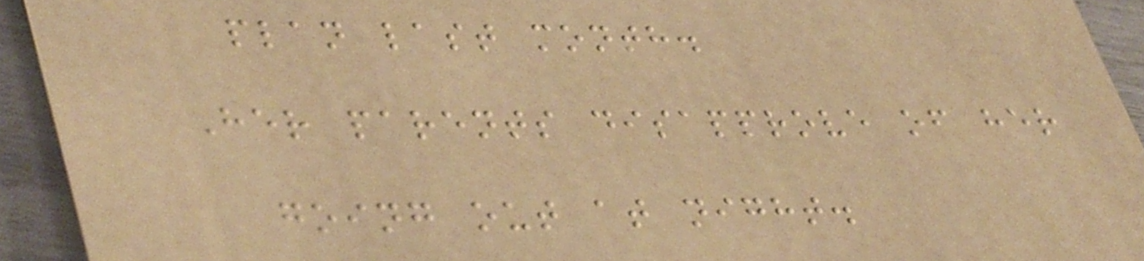plan last month.
Her parents disapprove of her
going out at night.
